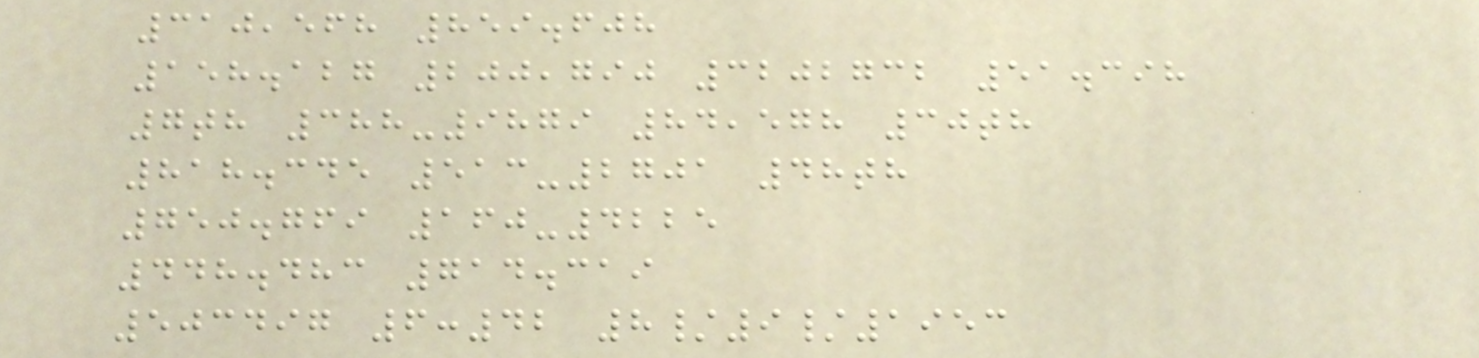310,568 859.608
158.127 200,790 3202732 51.398
7th 388-9879 84,578 30th
818.345 513-2701 48th
750.769 160-4225
448.483 714.319
503497 6:42 8/9/1953
